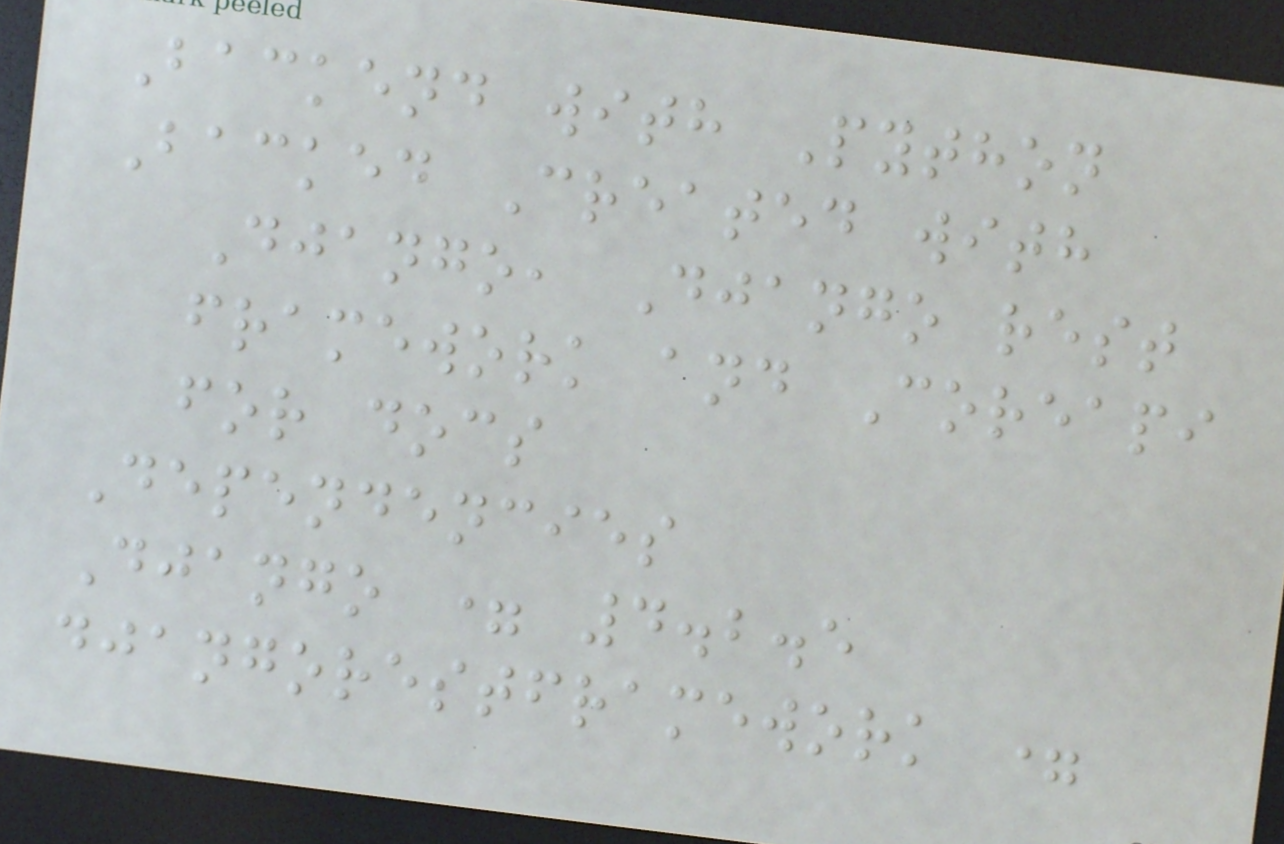Backend with Python
Backed Created with
Django, Django rest
framework and Coreapi
for docs
Dependencies
Django = 4.2.5
djangorestframework =
